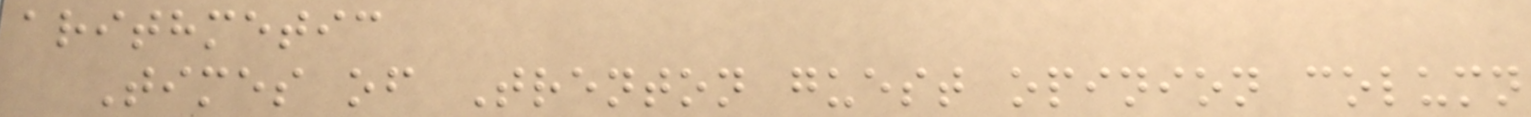arithmetic
Times of Trenton guest opinion column
